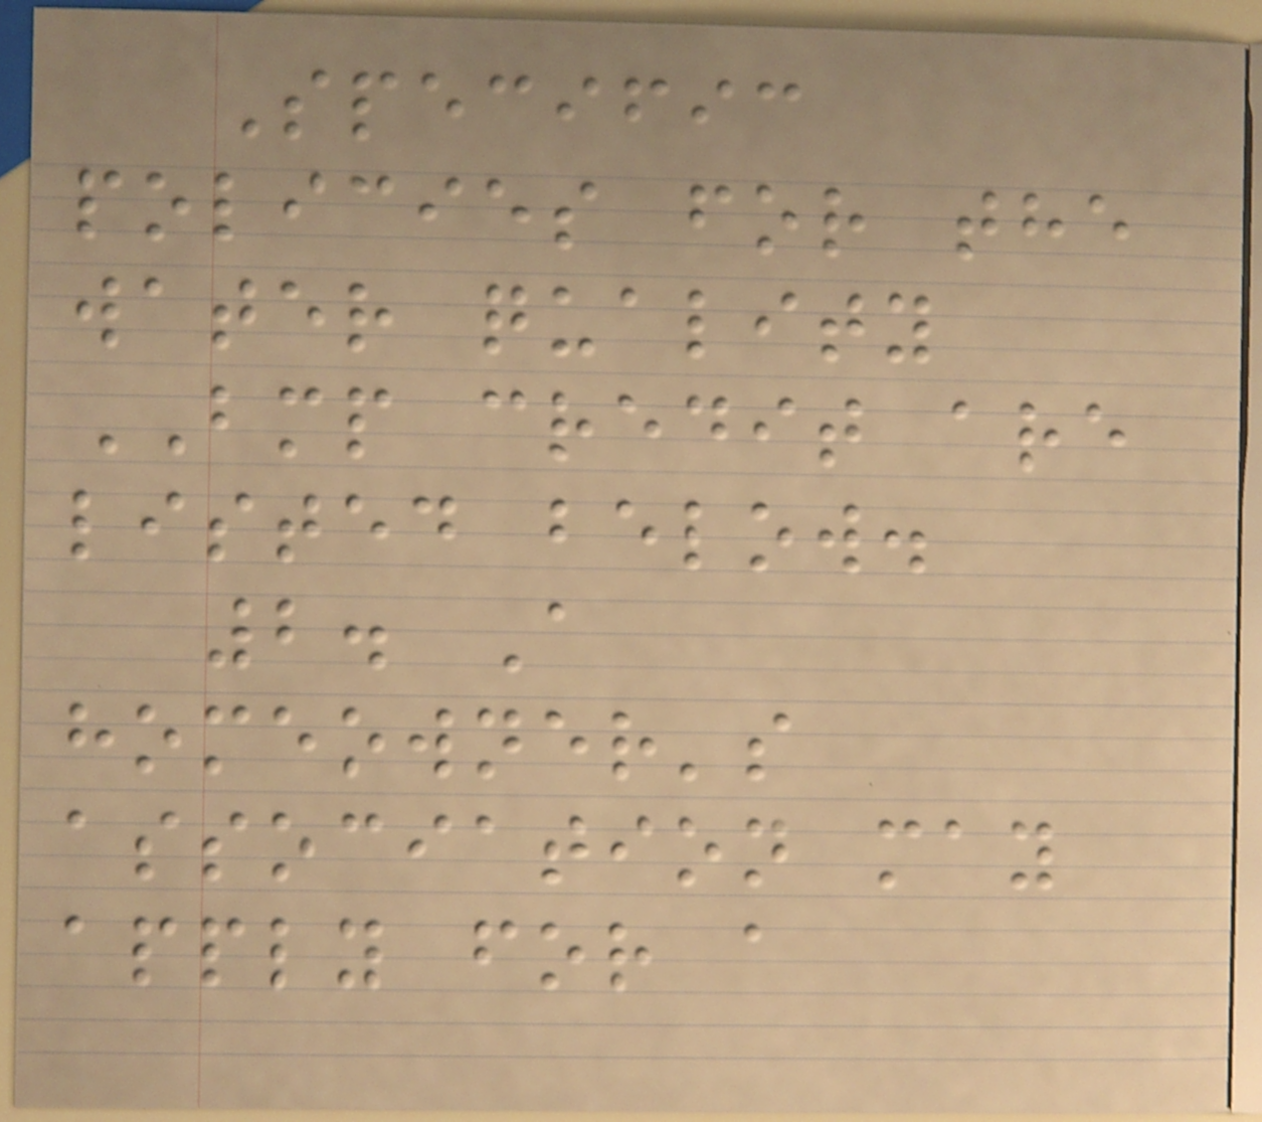Specific
policies for the
water quality
BMP credit are
listed below.
2. A
homeowner's
association may
apply for a
